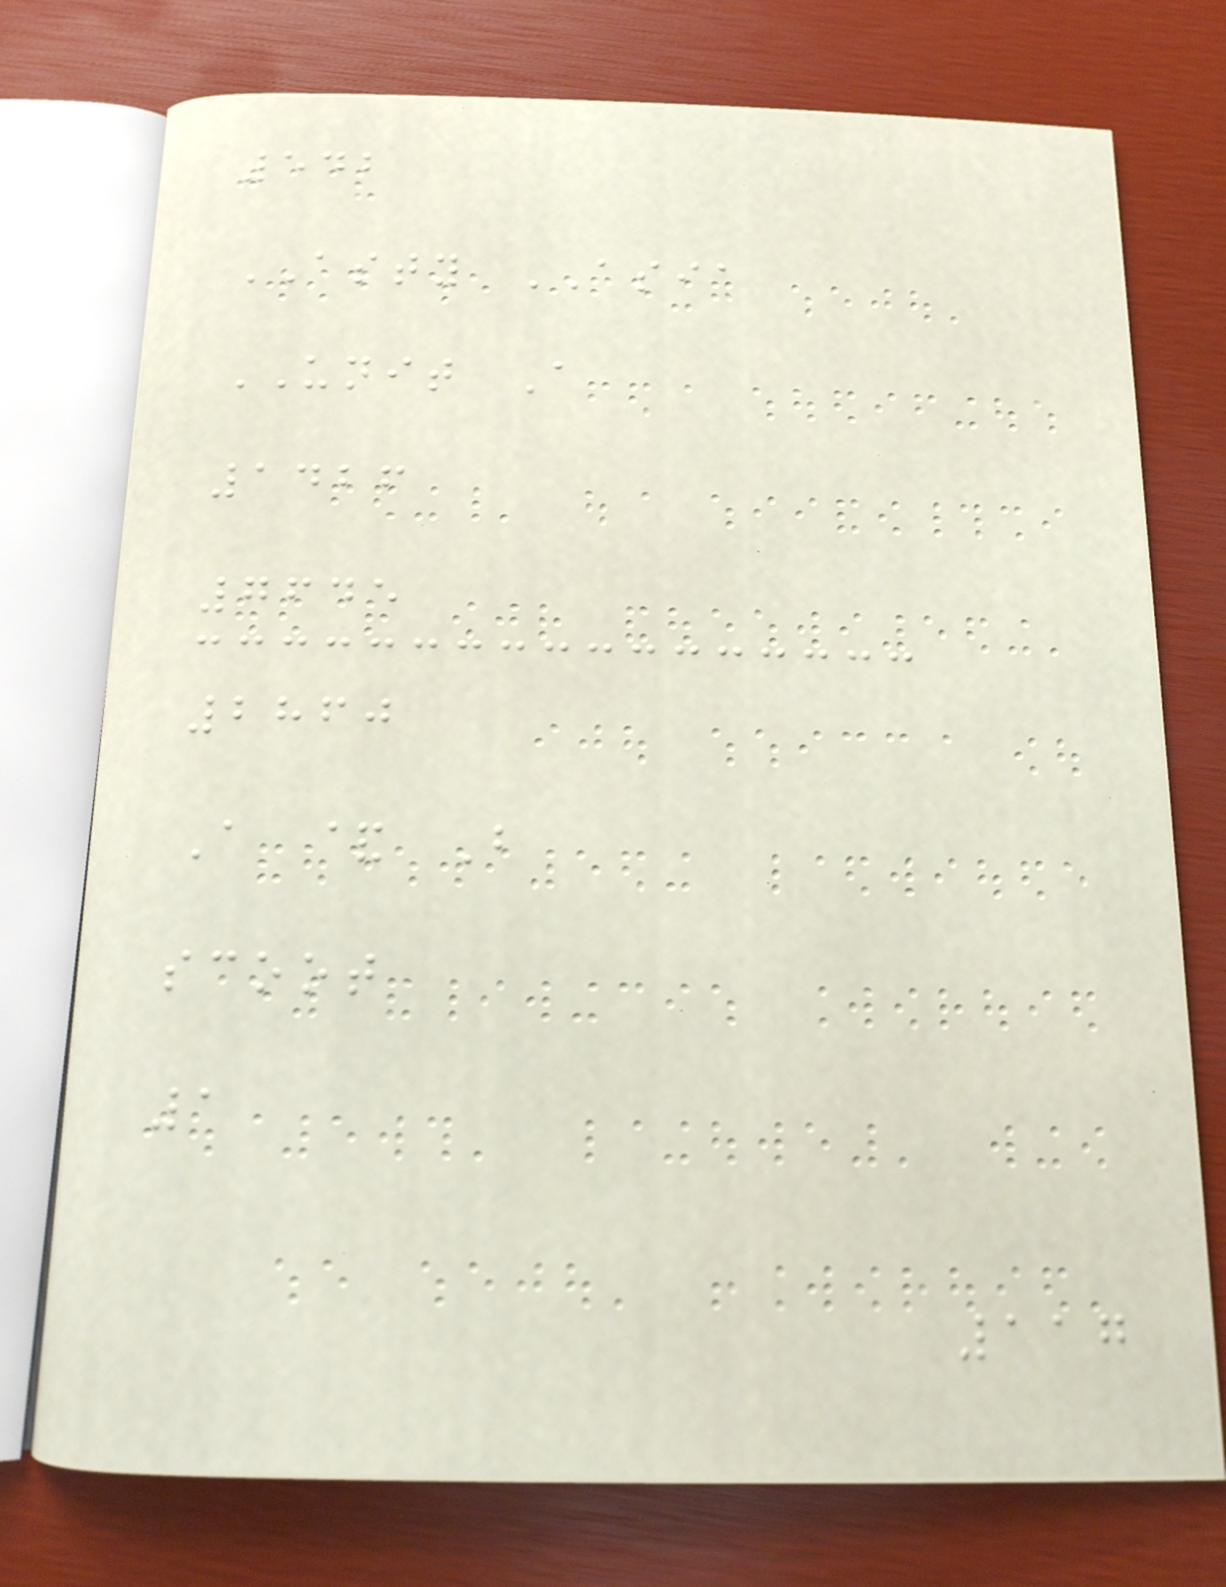542
ASTY ASIA
UNIT A
1426
7645
2860
A & B
scoot
1
117
